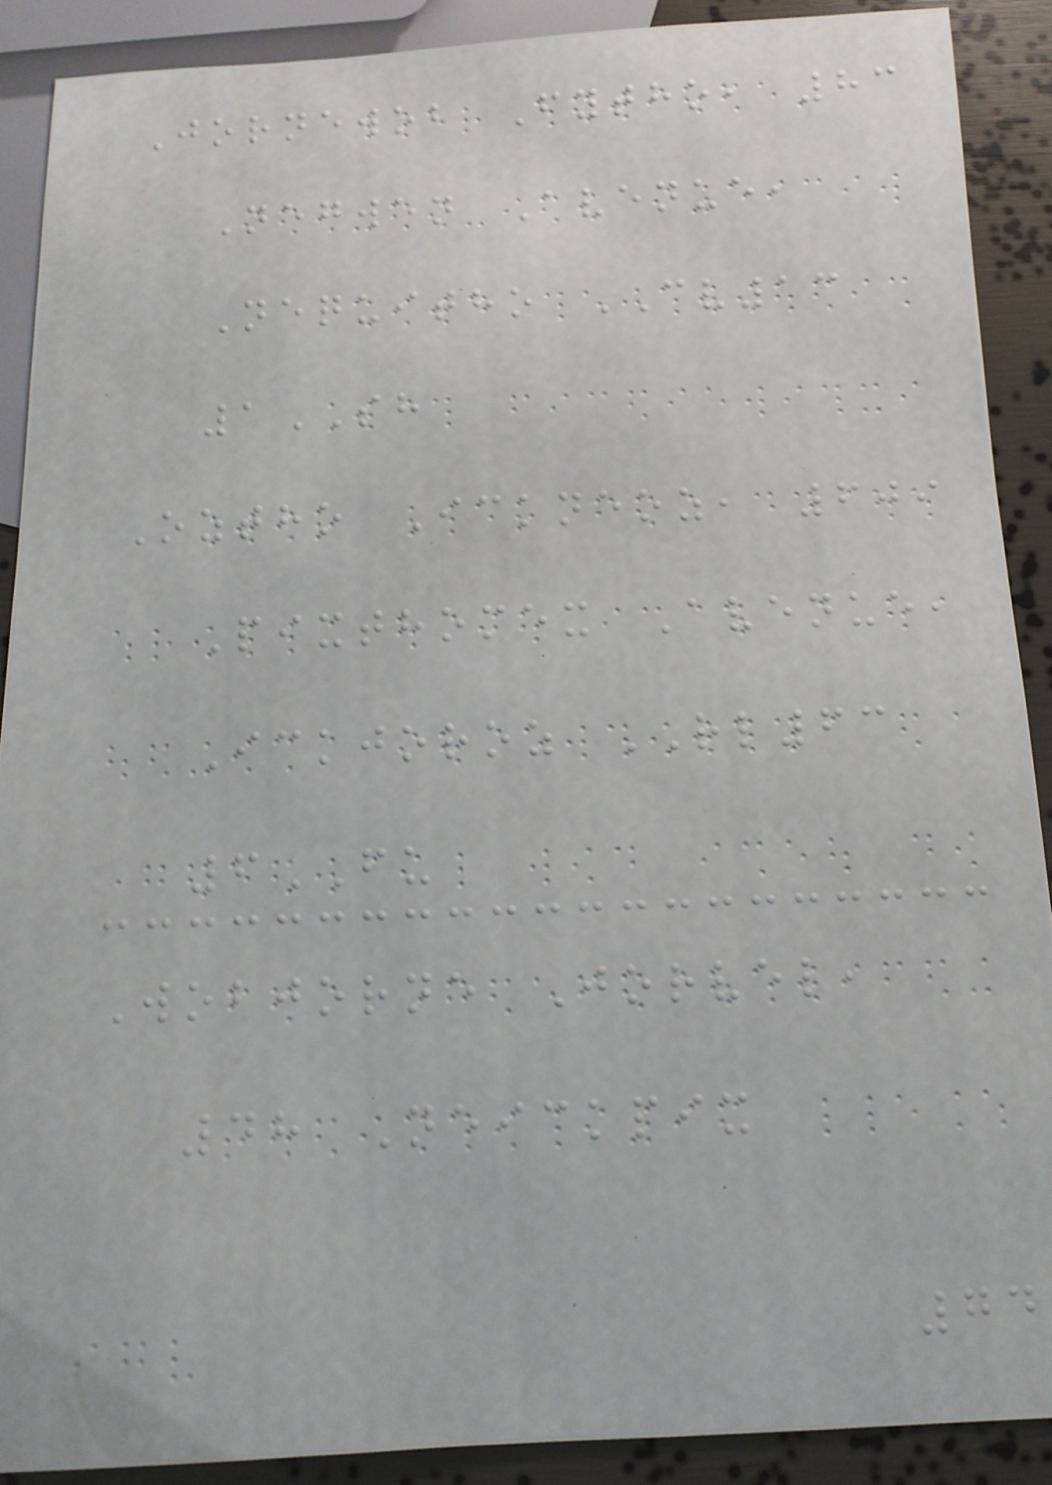Jornewob Fytho, 83
Negwen Avenue,
Nequitho CV13
1SH
Oztho Ickneoz, 609
Pixthomex Avenue,
Ickjoroz RL63
6FU
Wobjorne Jorvel,
48 Neickpix
74
